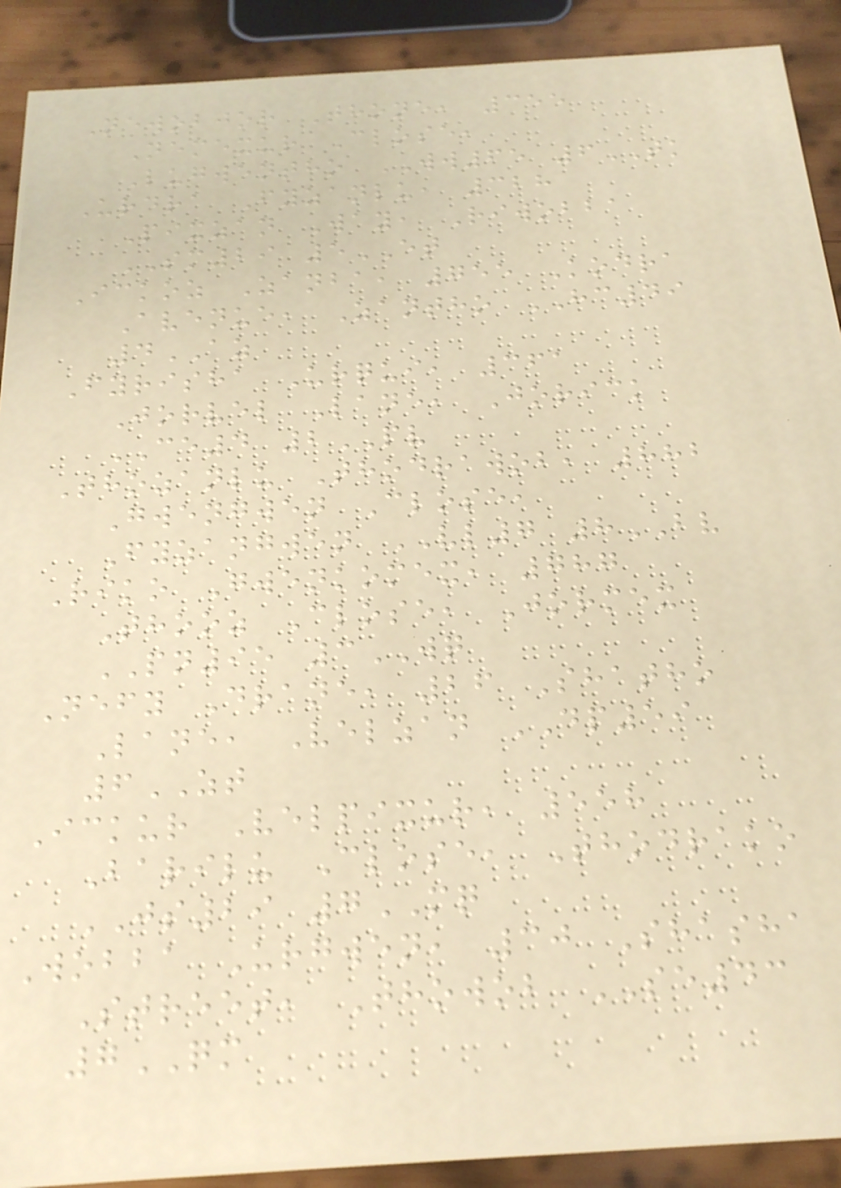Newobjor Thone, 355
Nemexur Close,
Lugwentho WW65 6TK
Urdra Fyzanlu, 328
Pixzan Way, Riwobba
SM29 5ET
Ickoz Zanba, 755 Kodra
Avenue, Zantho HC49
4AZ
Fyrisha Urqui, 361
Jorvel Lane, Jorick
CE4 2PV
Thozanlu Thodrawob, 882
Gwengwen Close,
Fyzangwen VL7 8BV
Riko Gwenkomex, 787
Thooz Close, Jormex
PN95 3WQ
Nefy Drane, 26 Shatho
Lane, Velzan DP59
6ZT
Ickur Velpixur, 558
Barilu Close, Thodrako
JS29 7MQ
Wobba Urgwen, 30 Shasha
Street, Thowob SE43
7QM
